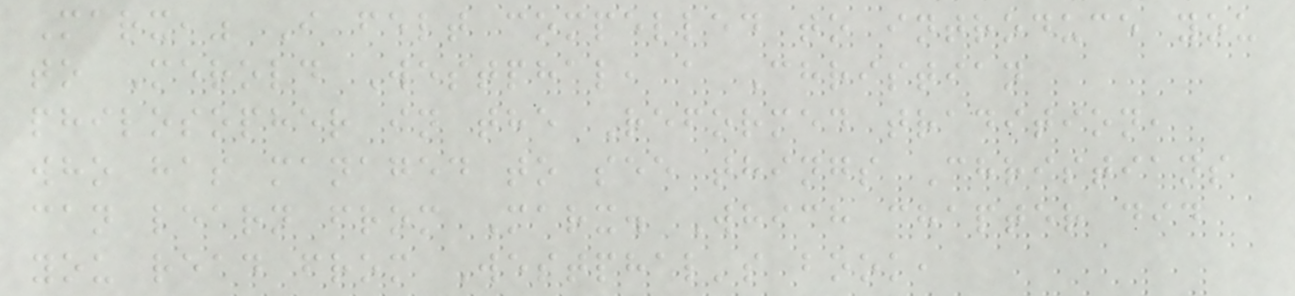Marx," I felt compelled to introduce you
to Merold Westphal, a Christian
philosopher in the Reformed tradition,
who has managed to see things Christians
can learn from Marx. Which chapter did
you read from Westphal's book,
